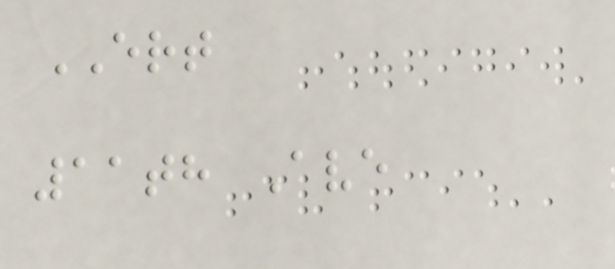ERT
11th Ave
